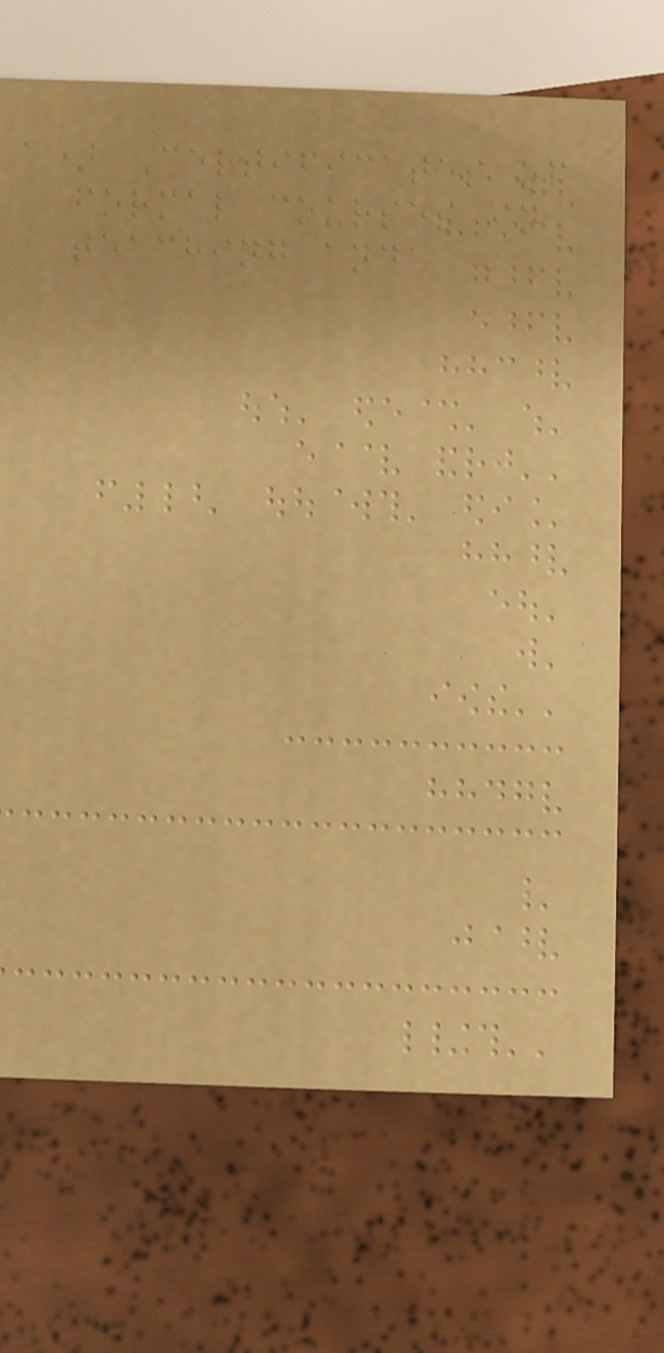a) Certificates of
formal courses in
teaching and
